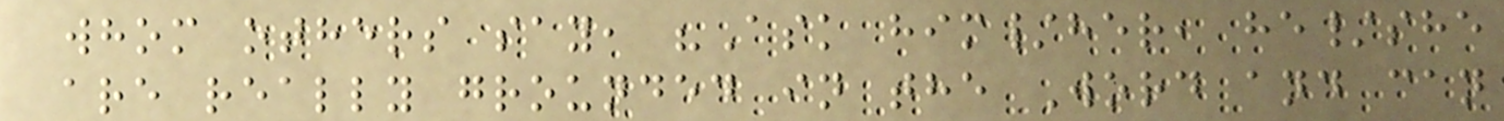whom others say, "Ask him/her, he/she
are really grounded in the Word and can
